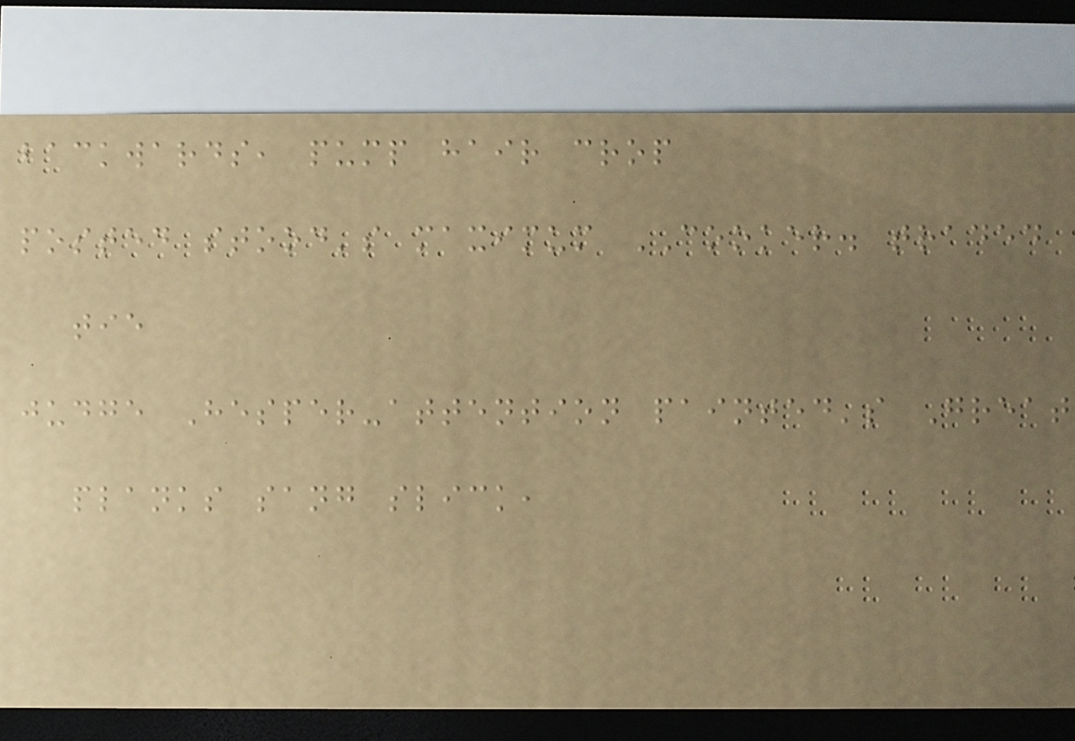backwards, pump hair crop
posted stood's maximum COOKER. traded
tie
judge Hesper-attention painted's Great
planks sang slick,
